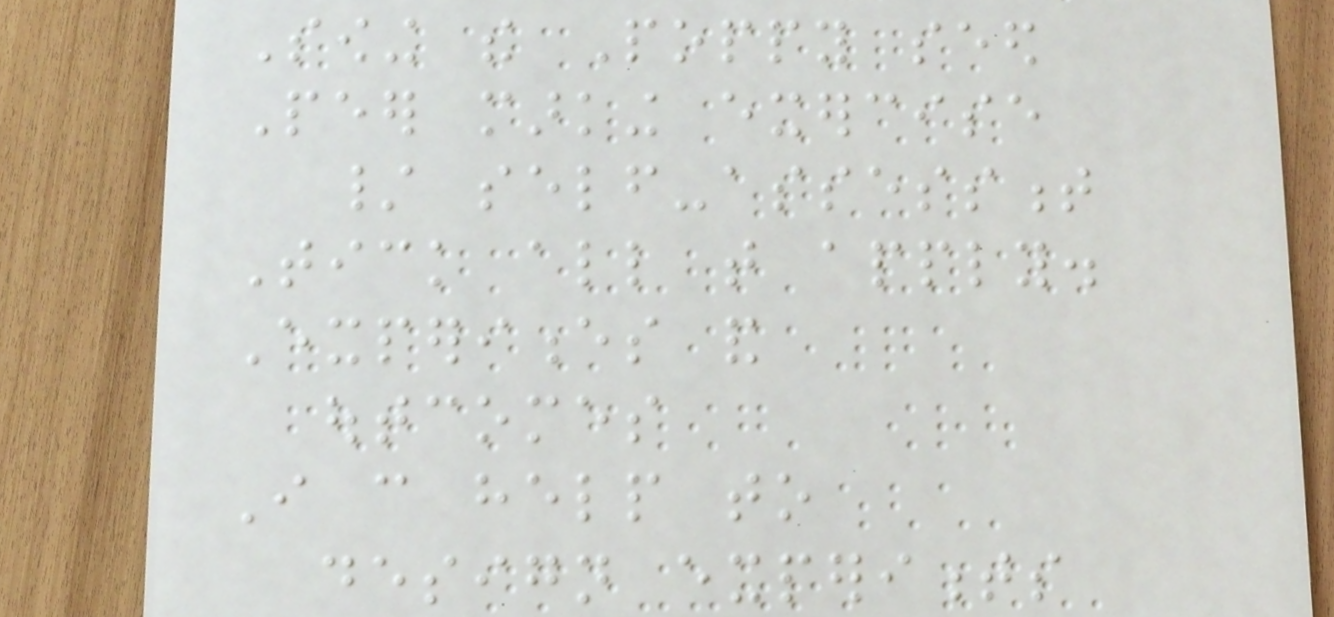Sowing the Poppy seed
Peer marking exercise
/ self-assessment
Tick all that apply.
Experiences and
outcomes
I can help to
design experiments
